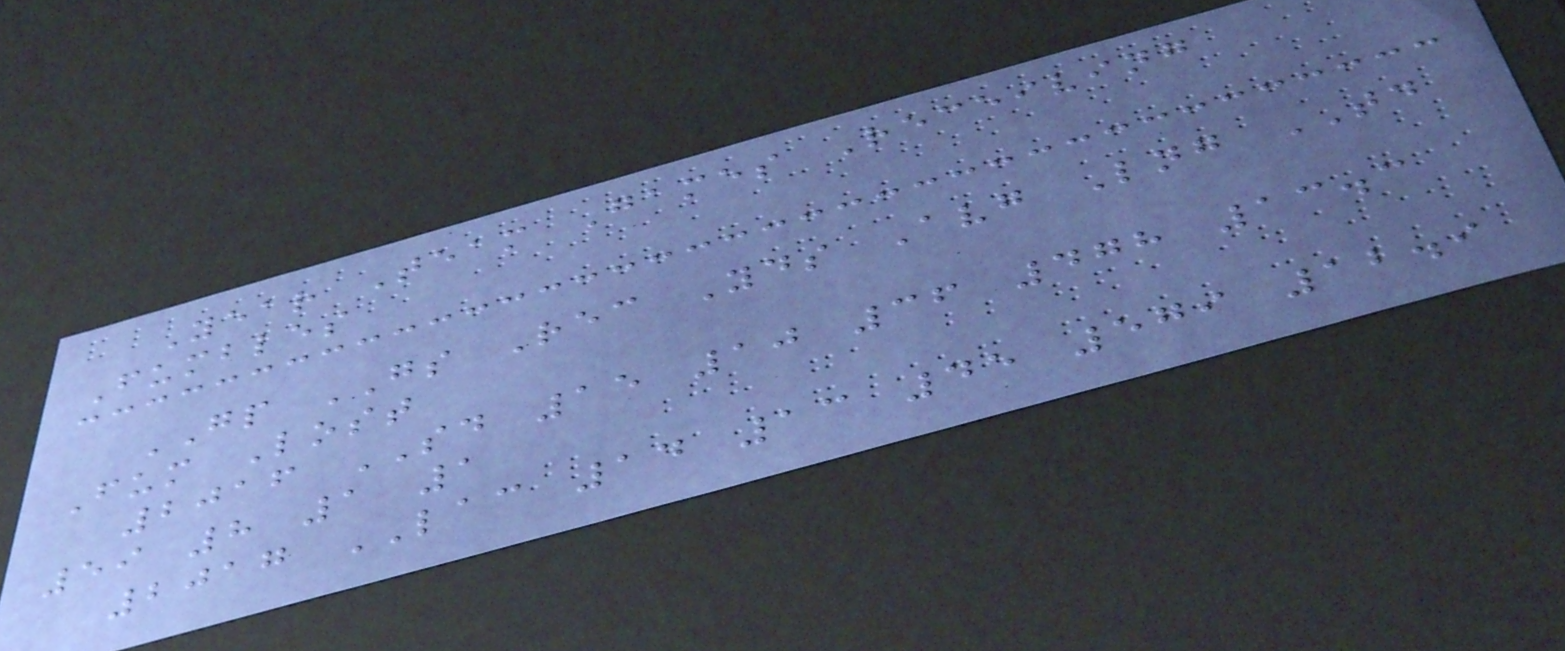Year Team Games Receiving
Fumbles
GP GS Rec Yds Avg Lng TD
Fum Lost
2016 SD 15 10 36 478 13.3
59 8 1 1
2017 LAC 14 13 45 579 12.9
